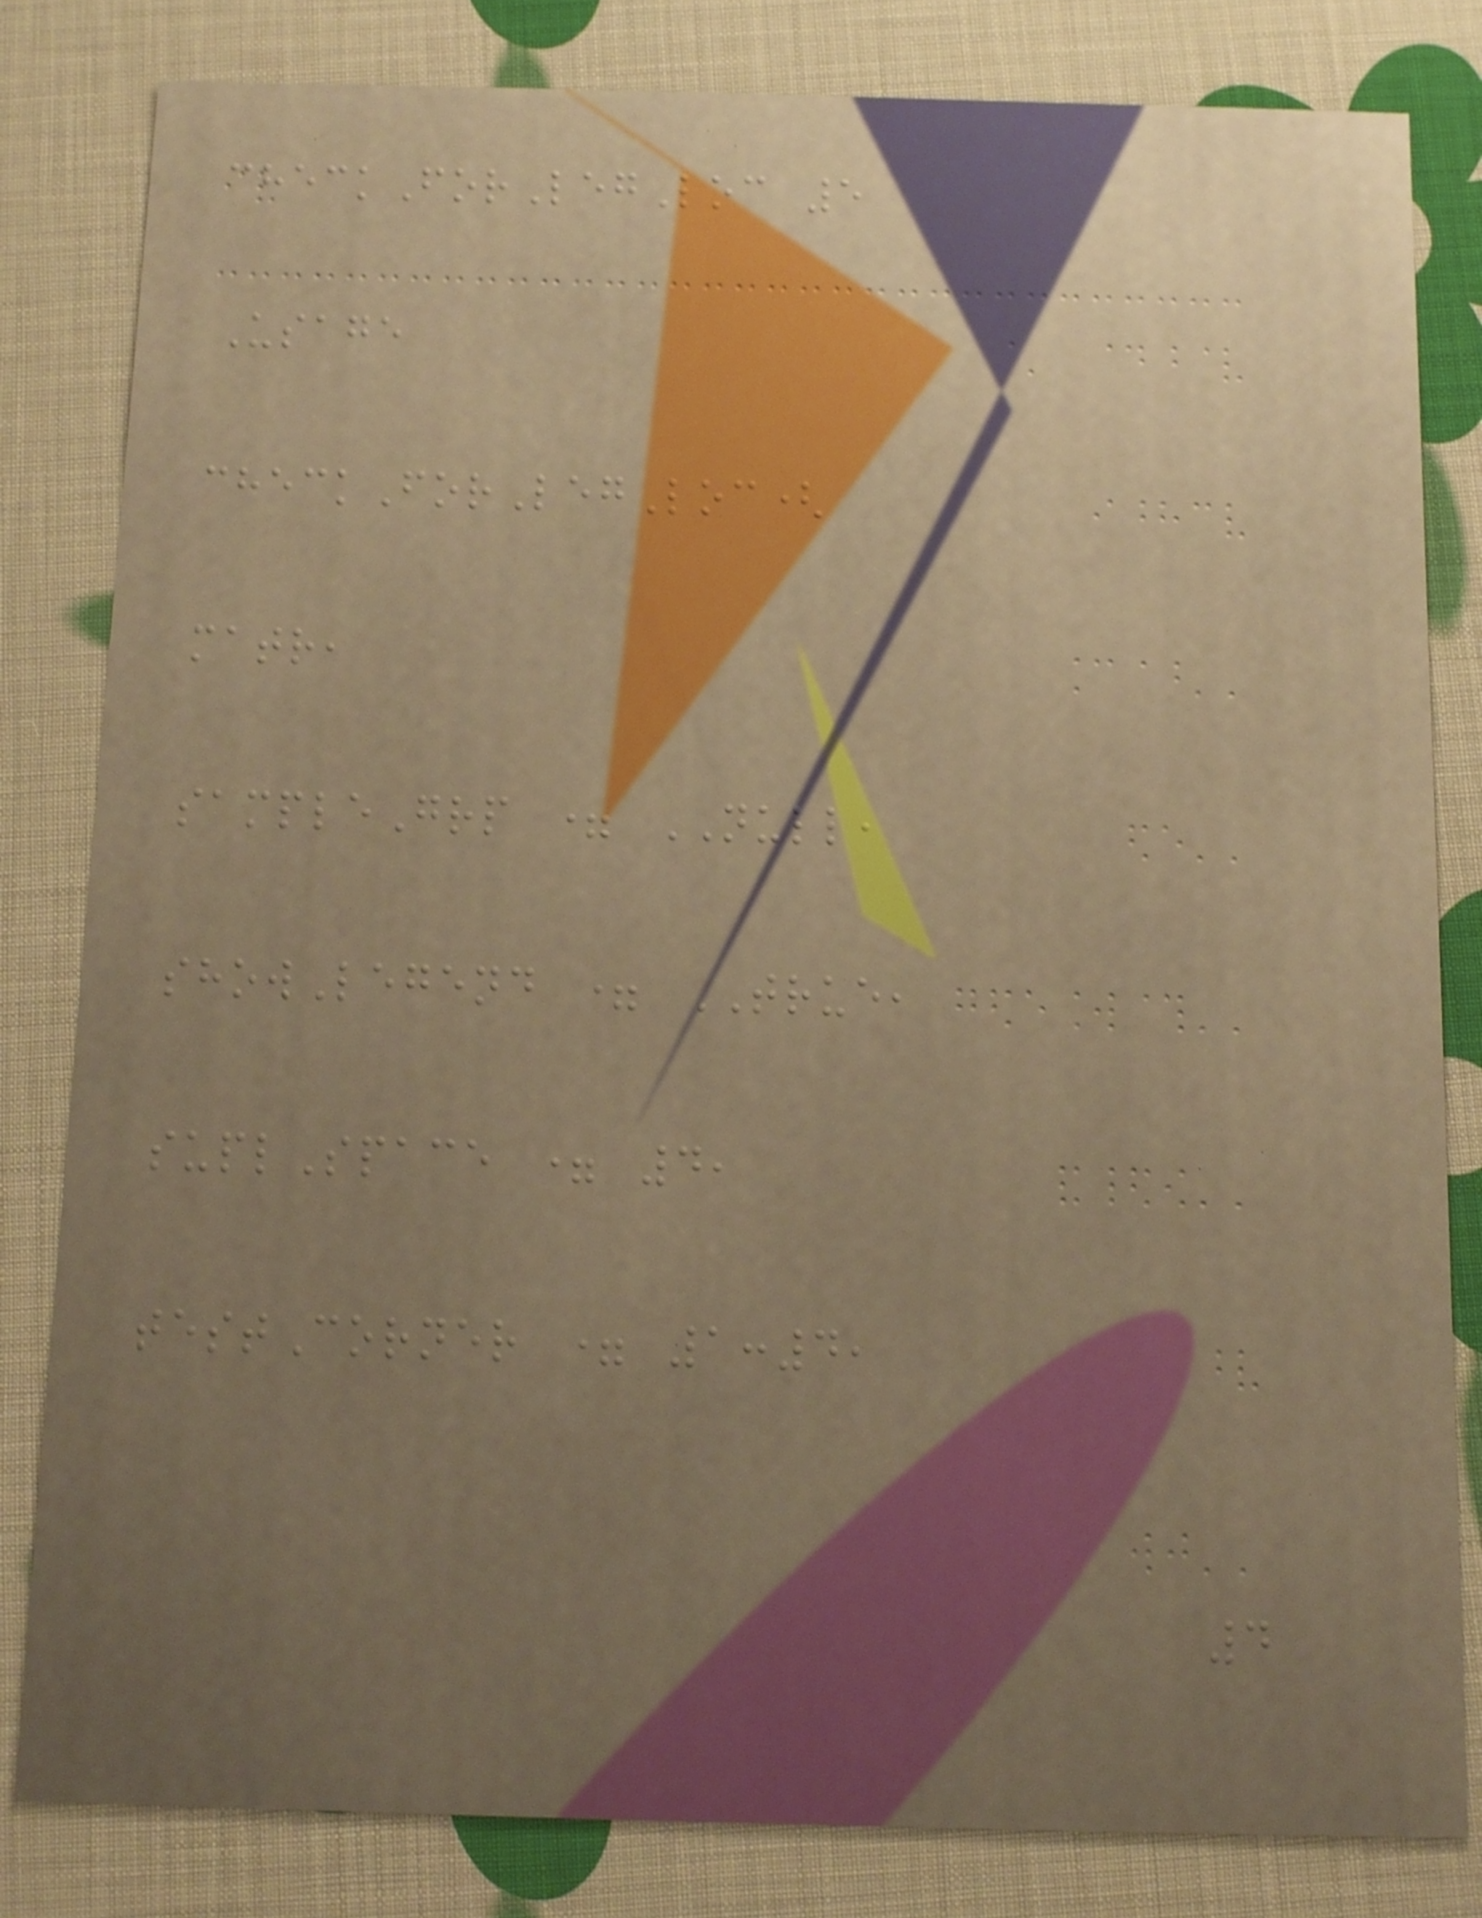checkForLegLoc 5
Usage
checkForLegLoc(
matr,
sampleGrp = NULL,
showLegend = TRUE,
suplSpace = 4,
testCorner = 1:4,
4
